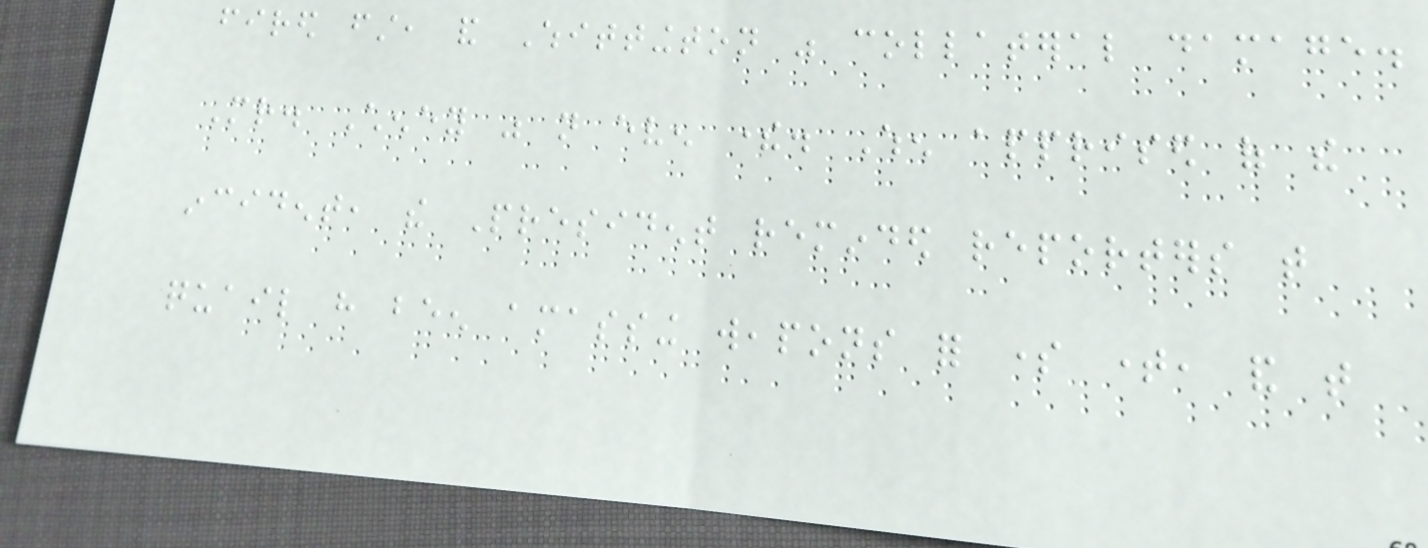fired first, and Whittington was collateral damage.
Mr. Cheney was not even there. When apprised of the
incident, the President reminded reporters that
quail have been amassing weapons for some time, and that
